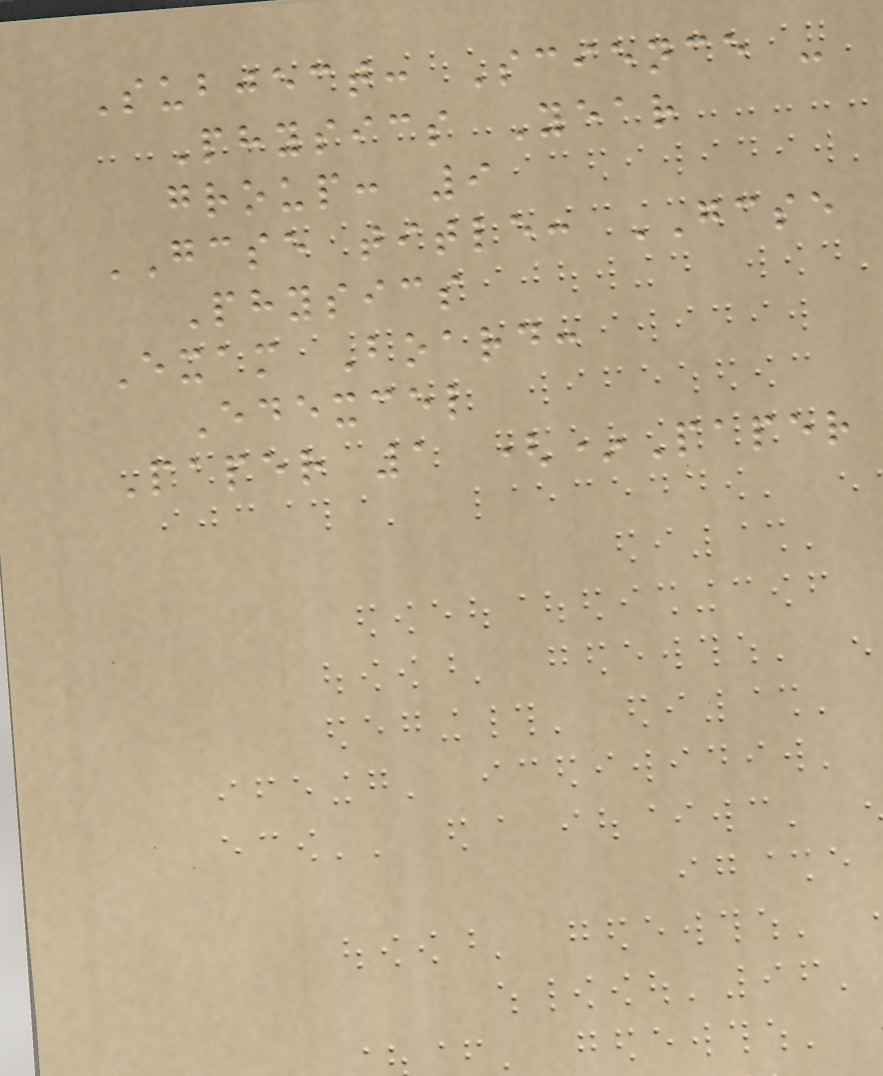Subject: Science -
Physics Year
group: 9
GCSE title: GCSE
Physics
Exam Board:
Edexcel
Paper 1 (*Paper
